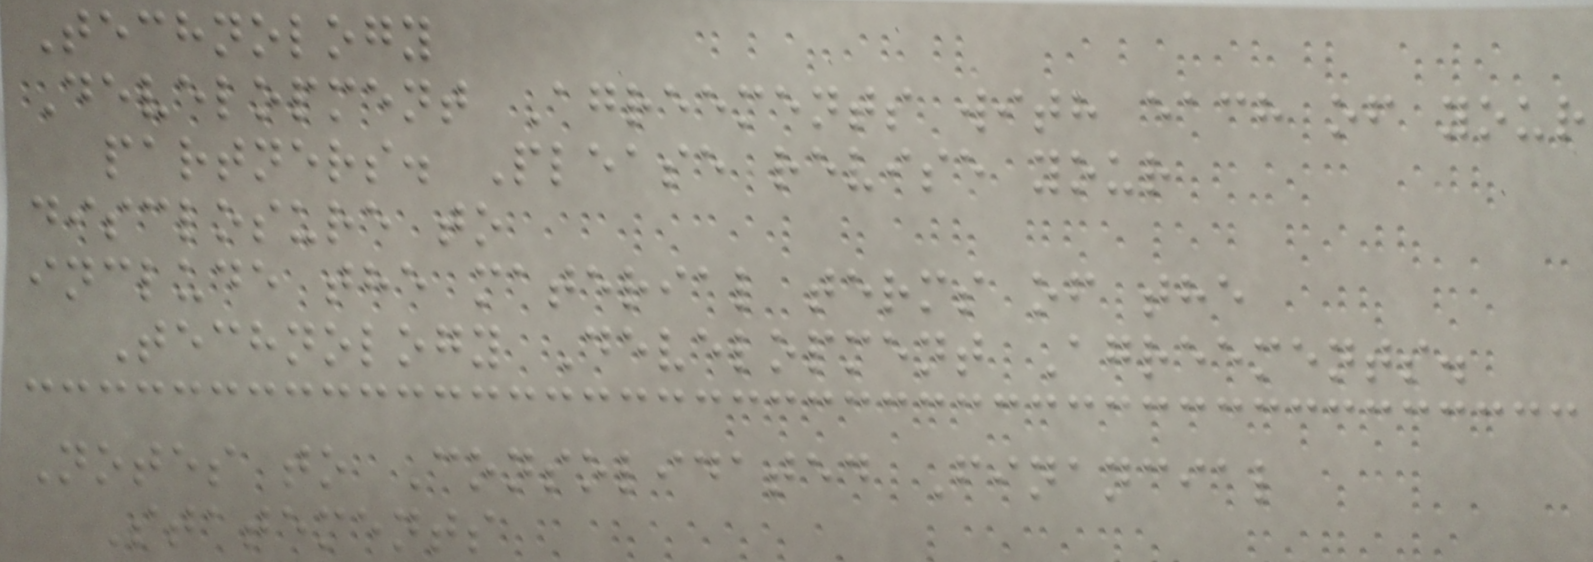Technology
Development Agreements with each of your
partners. Please revise your
disclosure to
include the material terms of the
Technology Development Agreements.
Notes to Consolidated Financial
Statements
